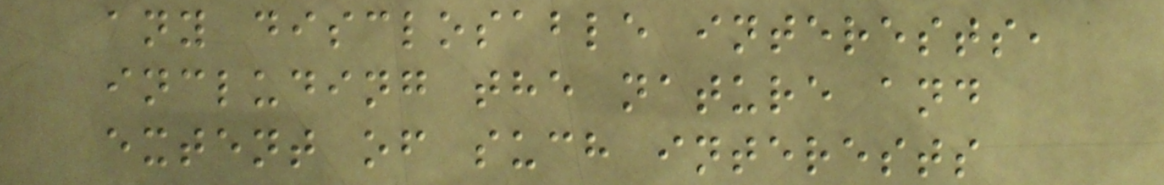any disclosable interests,
including the nature and
extent of such interests
